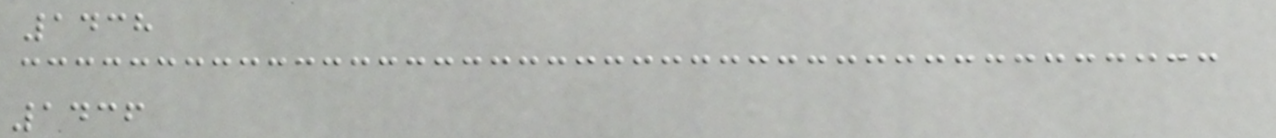1438
1436
